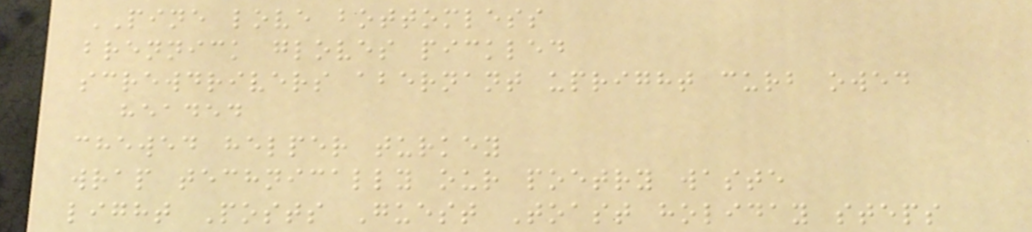PINE love bottomless
brennick gloves pickled
screwdrivers abernant upright curb owed
headed
chewed helper turkey
wrap technically our poetry waste
light Posts Guest Toast holiday steps
